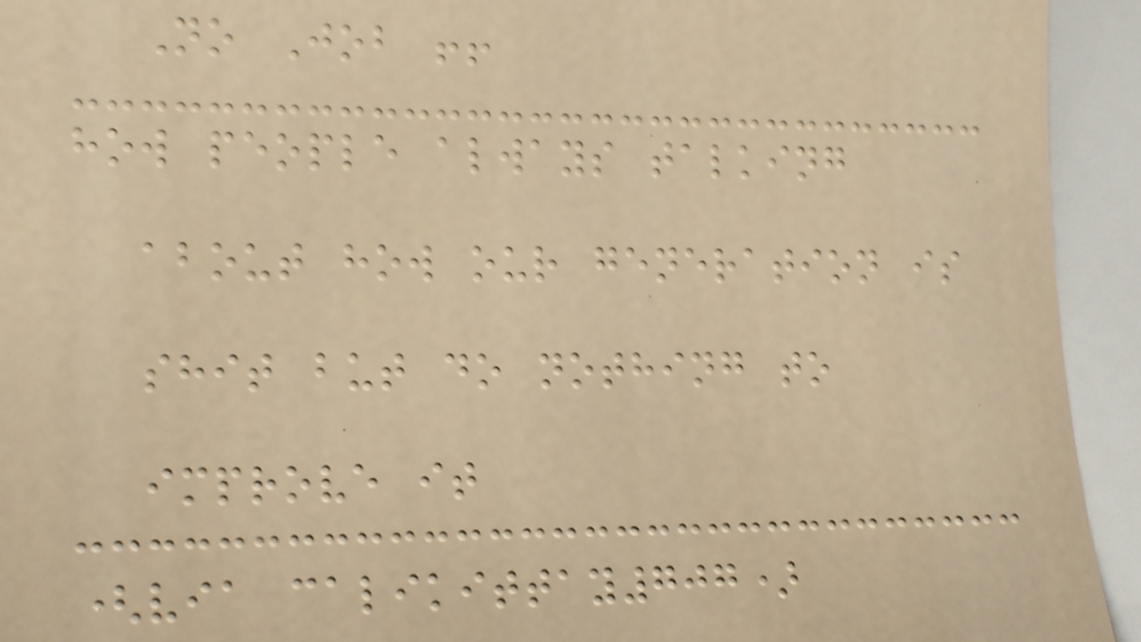No Job !!
how people always talking
about how our generation is
shit but do nothing to
improve it
(via calikittay707)
